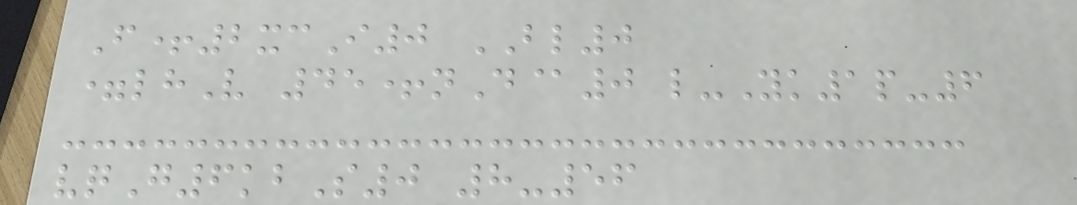F+2xcI0 BL0
=lhV 45+nD@0 l-Yk1p-6
vqG6kbS0 8-56
